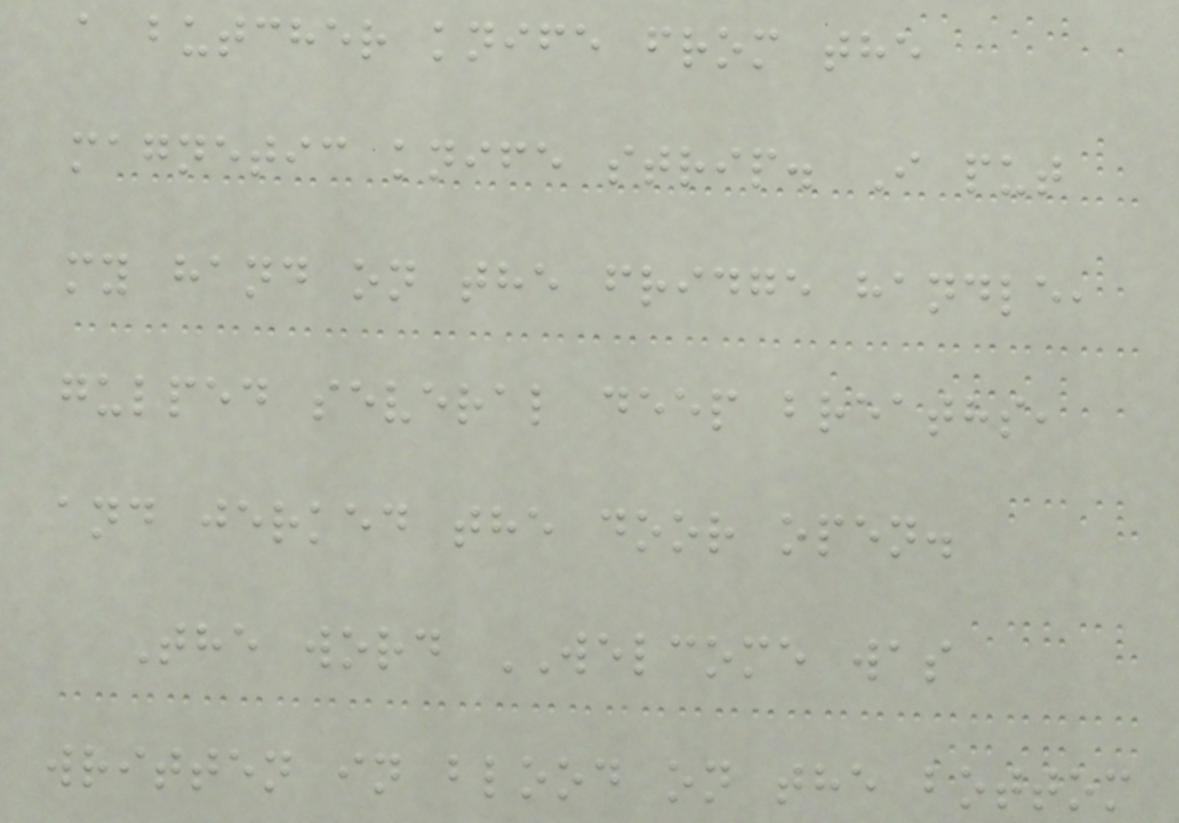a butcher knife from the
magnetic knife strip. I put
my hand on the fridge handle,
gulped several deep breaths,
and jerked the door open.
The word WELCOME was
written in blood on the bottom
